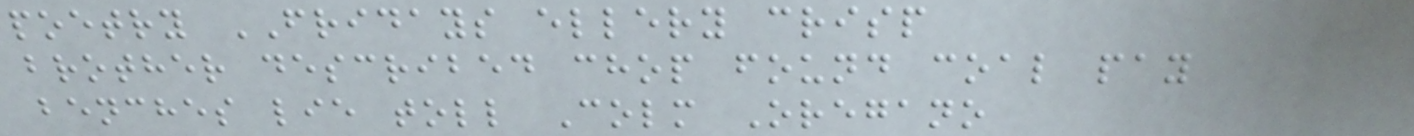poetry FRIDAYS ellery crisp
brother described chop found coal pay
benches lie toll Colm Oregano
